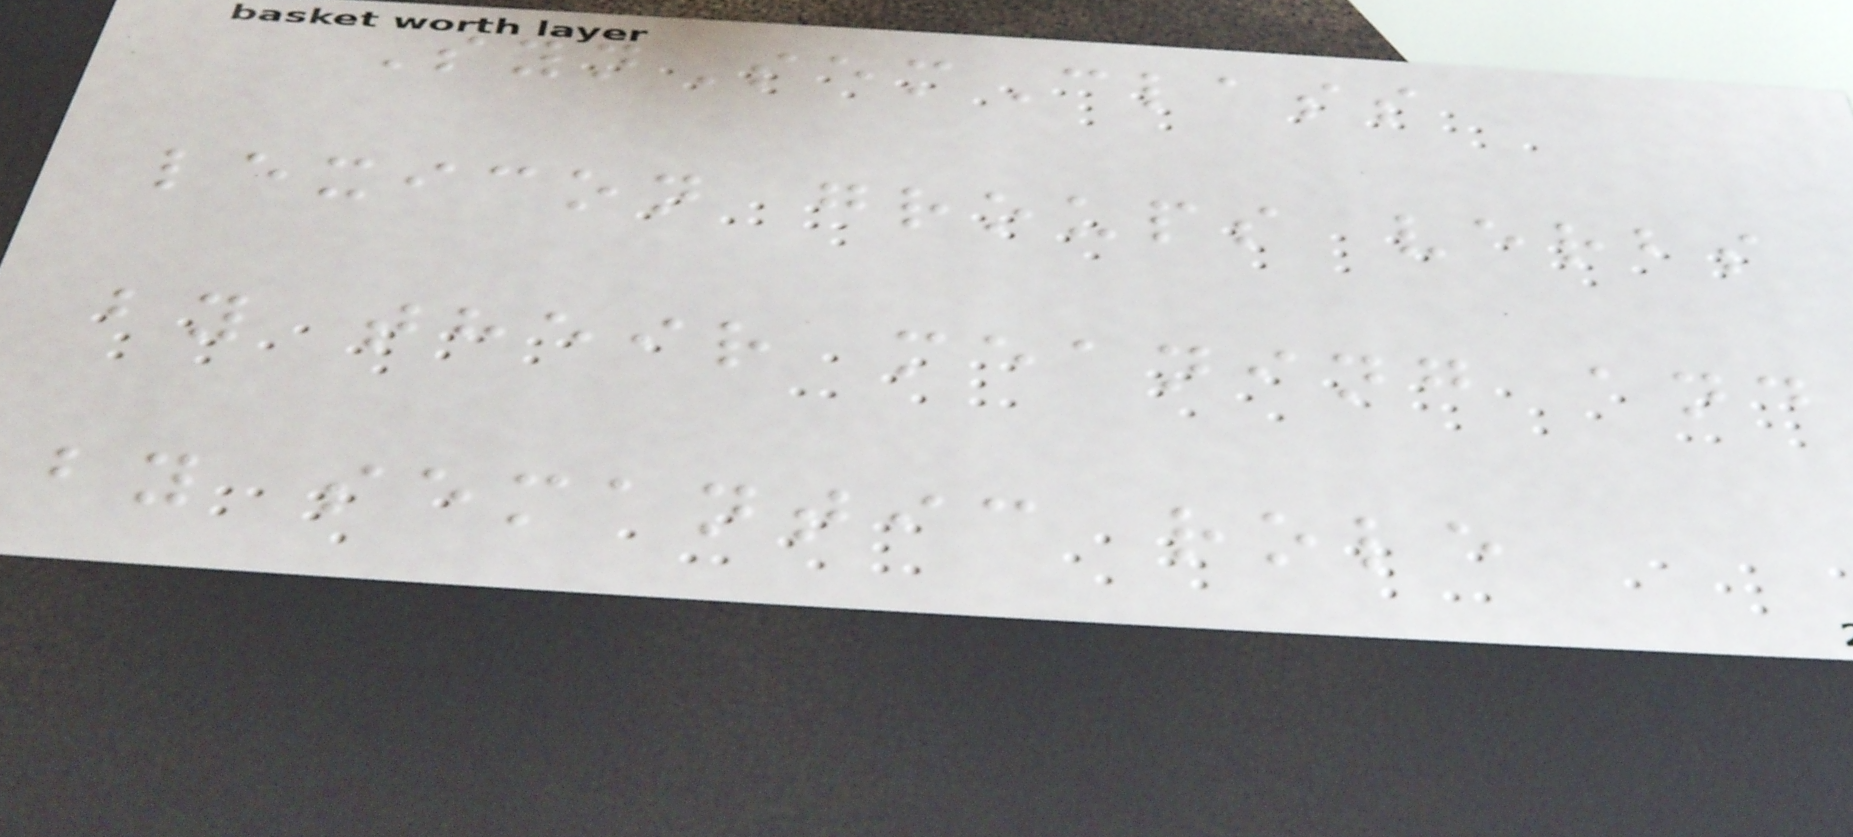SynSemClass
lexicon groups verbs
by their meaning and
by semantic role
